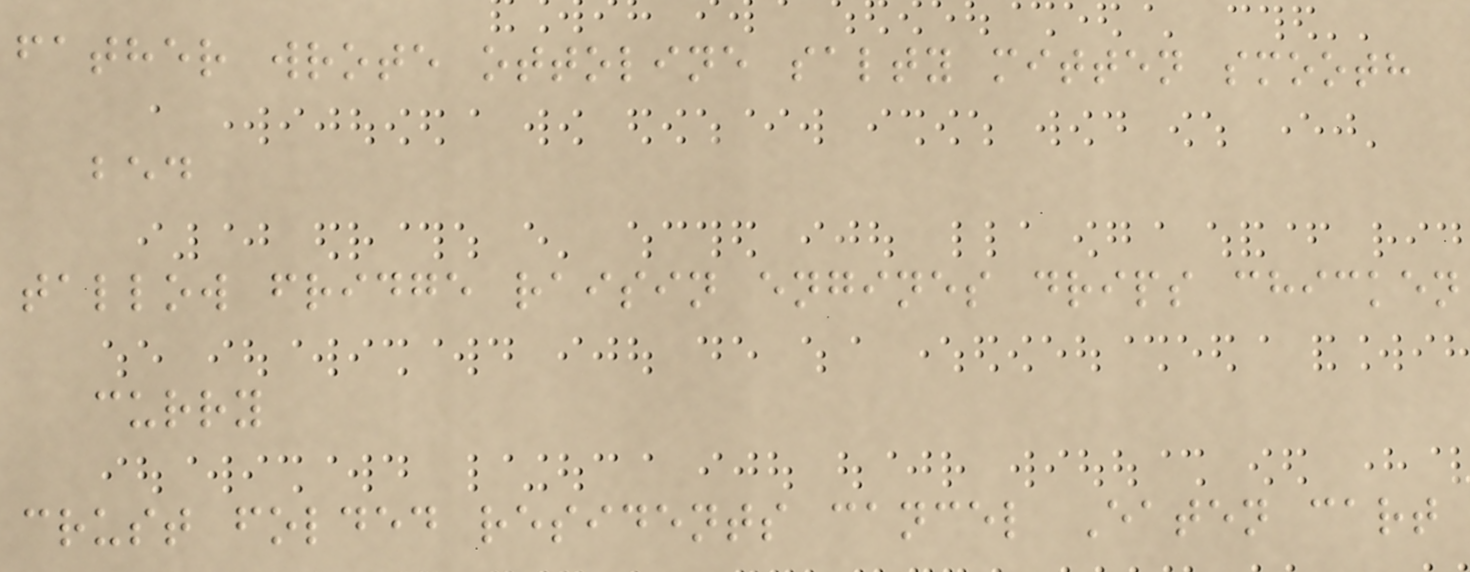father wrote ottoline salty mitten smooth
bed
tallow fridge raisin engines drips chicken
curry
crust folded residents cancel Eaten cart
